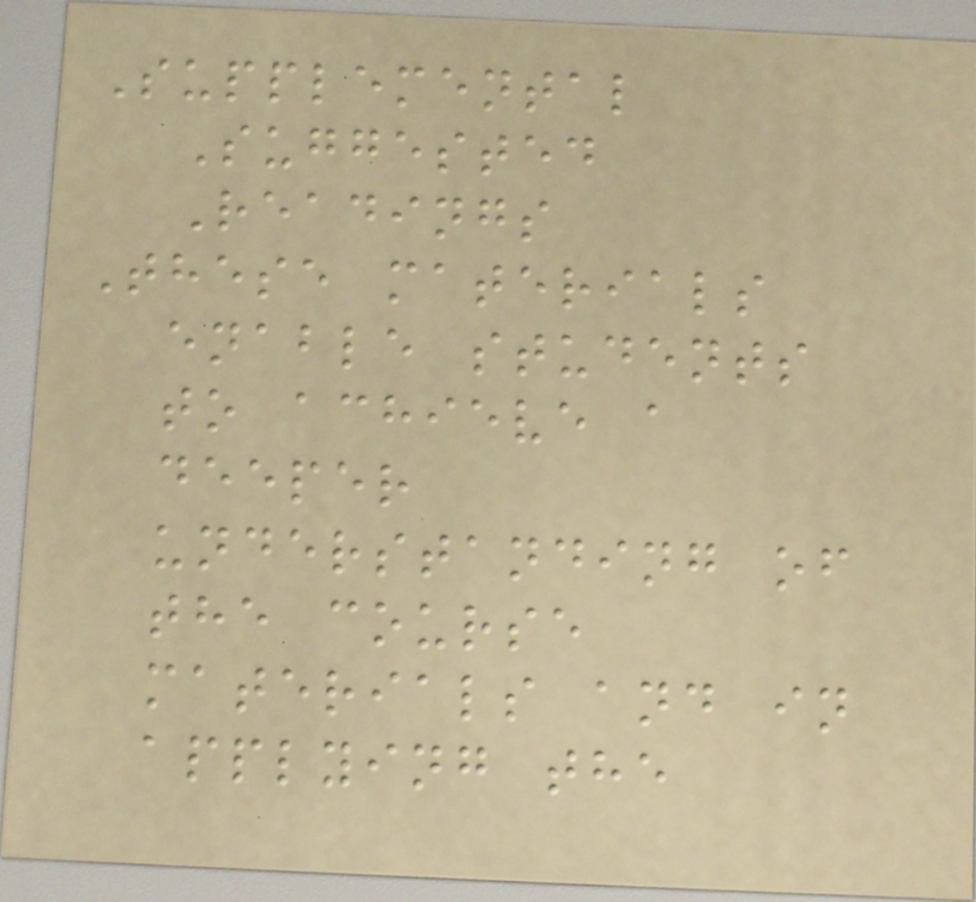Supplemental
Suggested
Readings
These materials
enable students
to achieve a
deeper
understanding of
the course
materials and in
applying the
